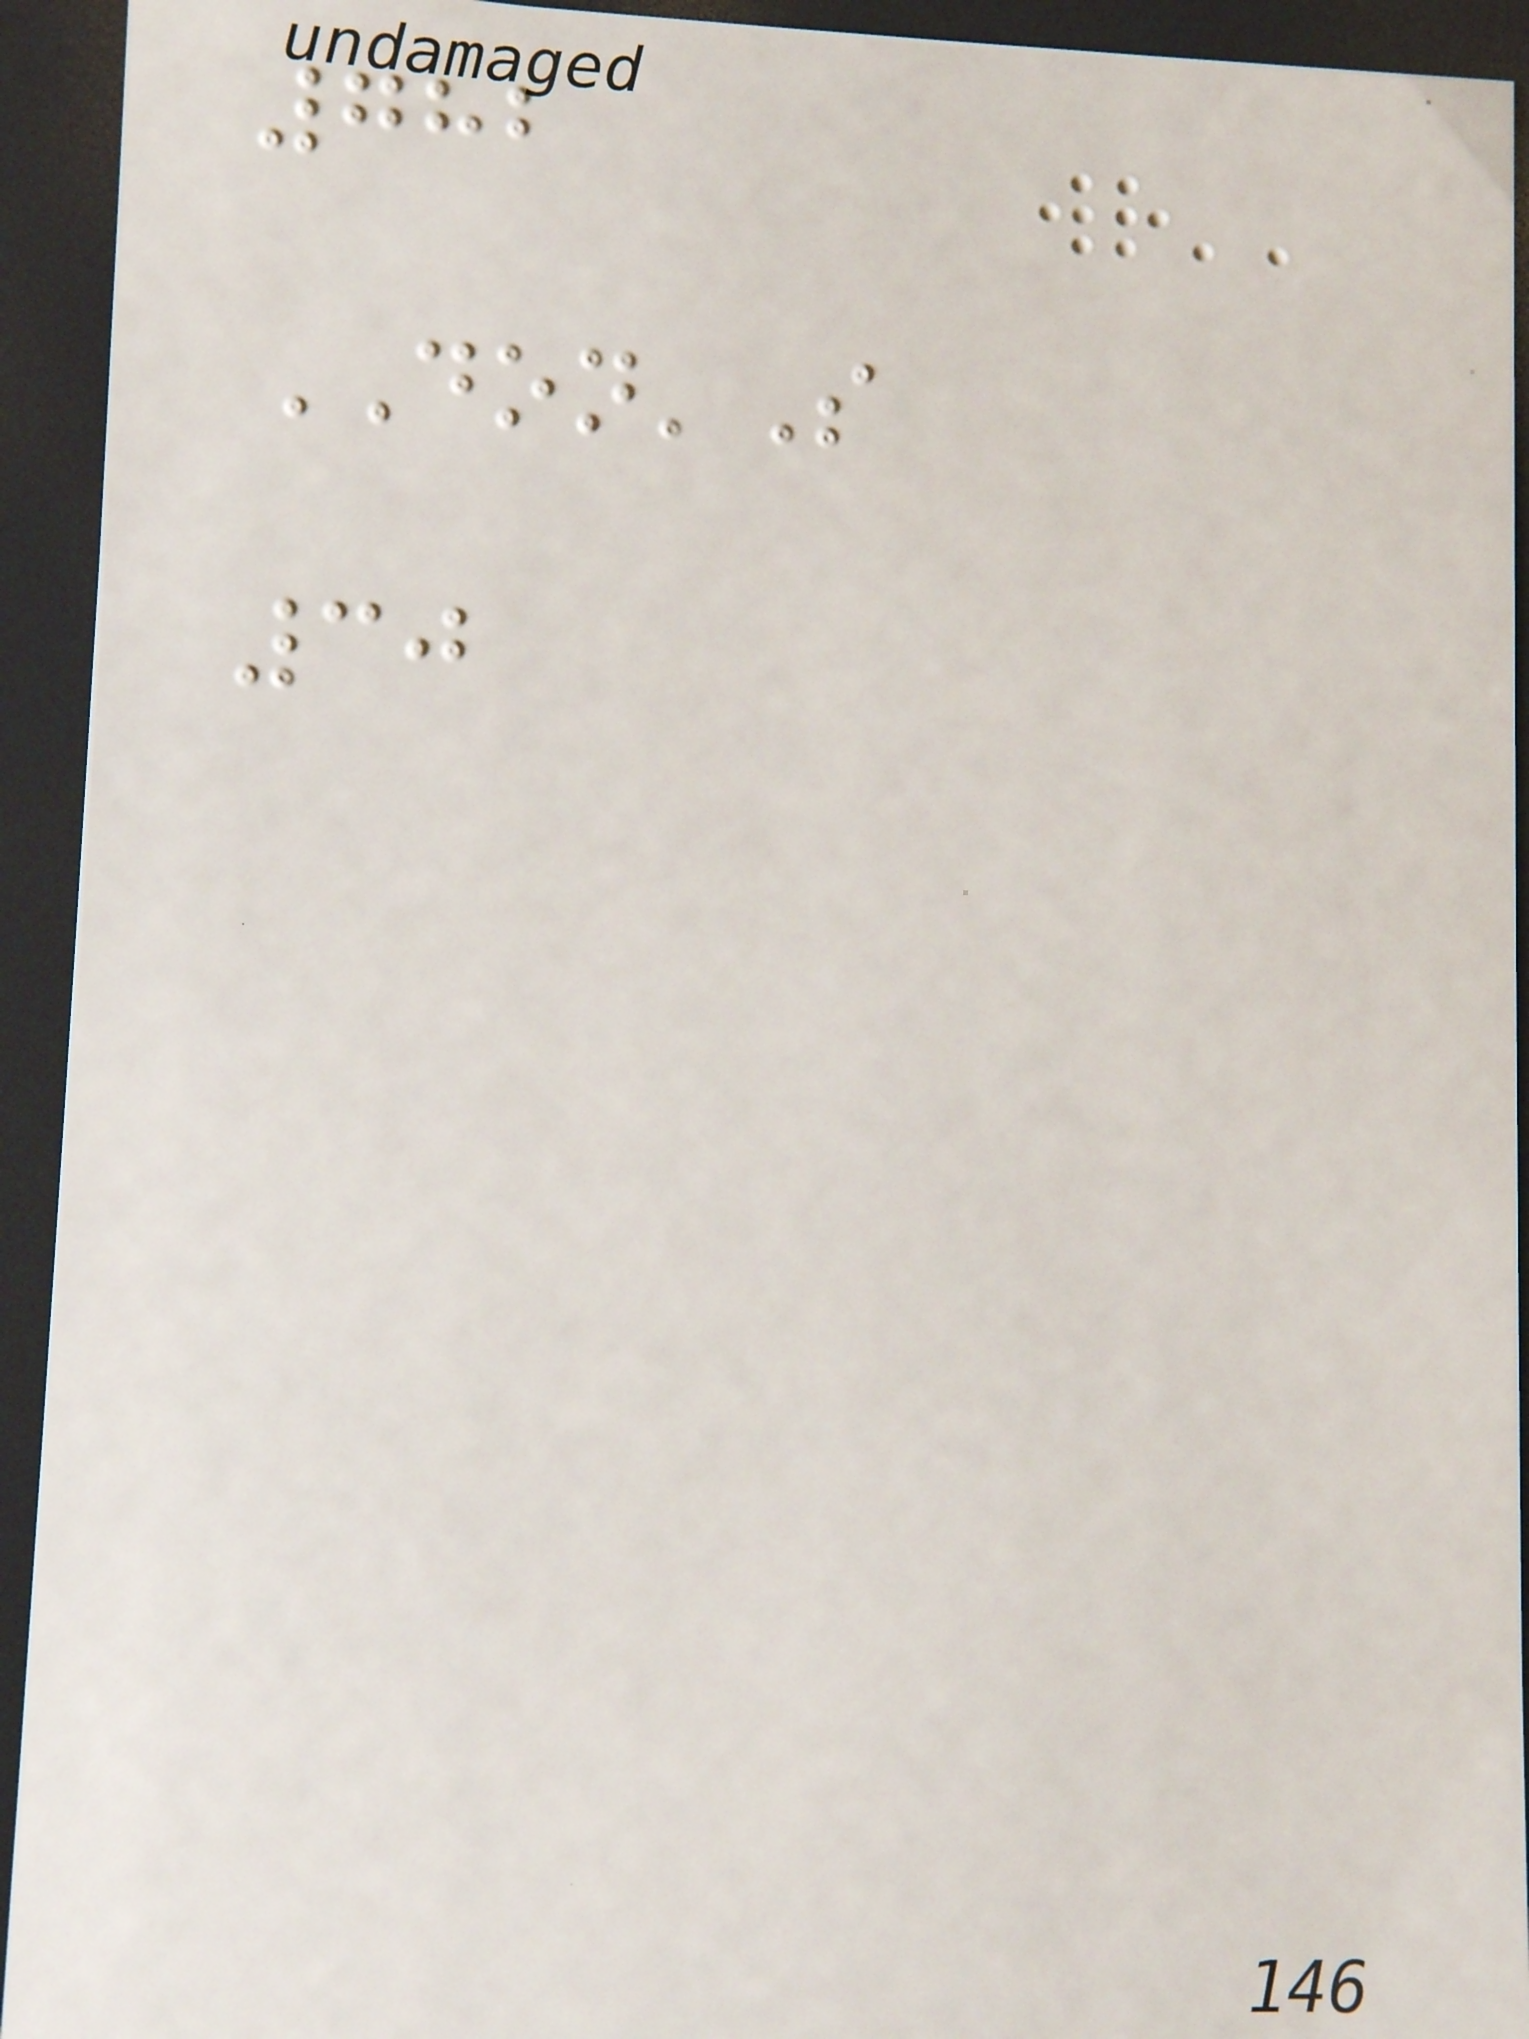782
DON'S
30
